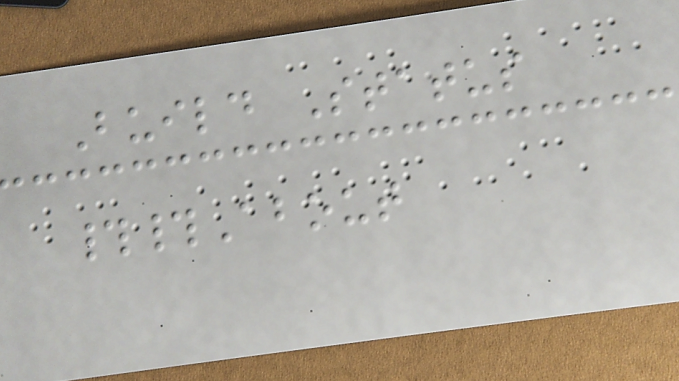Build Status
##About
